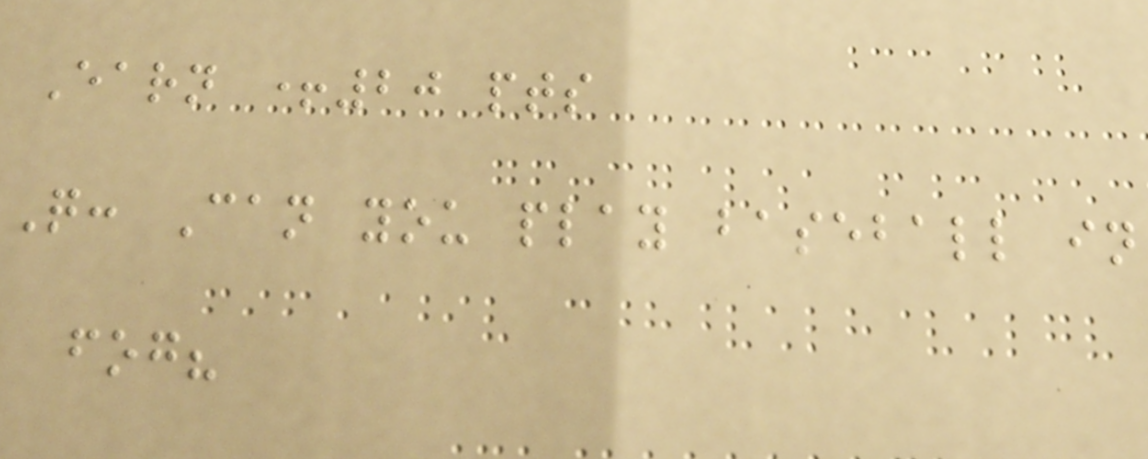Earn +20 pts
Q: Can you play baseball in
fog?
